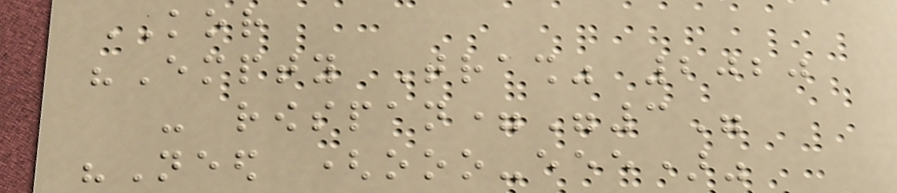KOR
"Empty Trash" 2020
- rowspan="3"
"Need (ooo-eee)"
